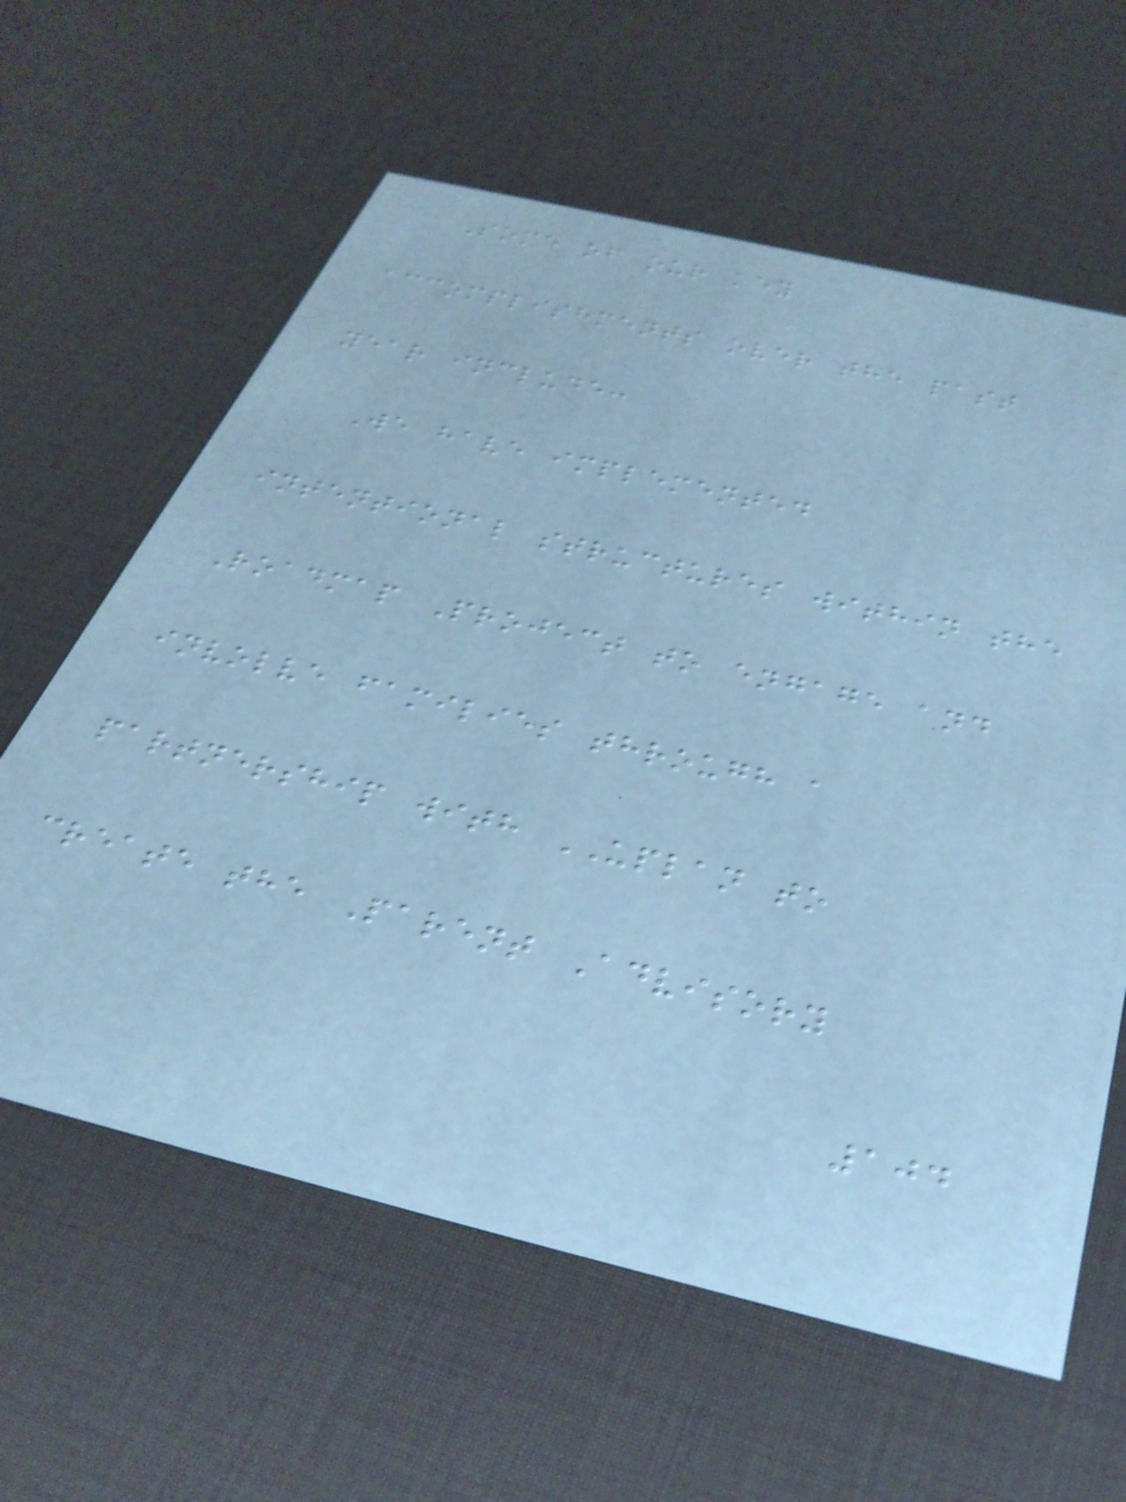Some of our key
accomplishments over the past
year include:
We have implemented
intentional structures within the
Roadmap Project to engage and
involve families through a
partnership with UPLAN to
create the Parent Advisory
104
